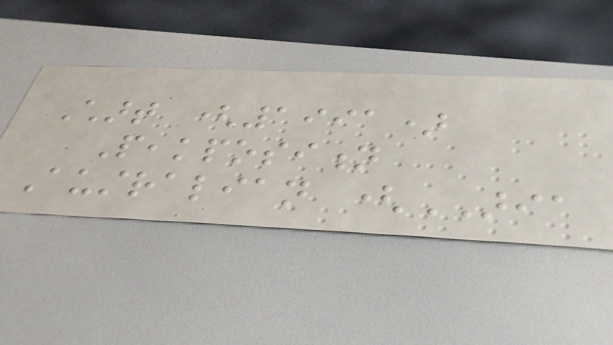Chart (1991)
Peakposition
Australian (ARIA
